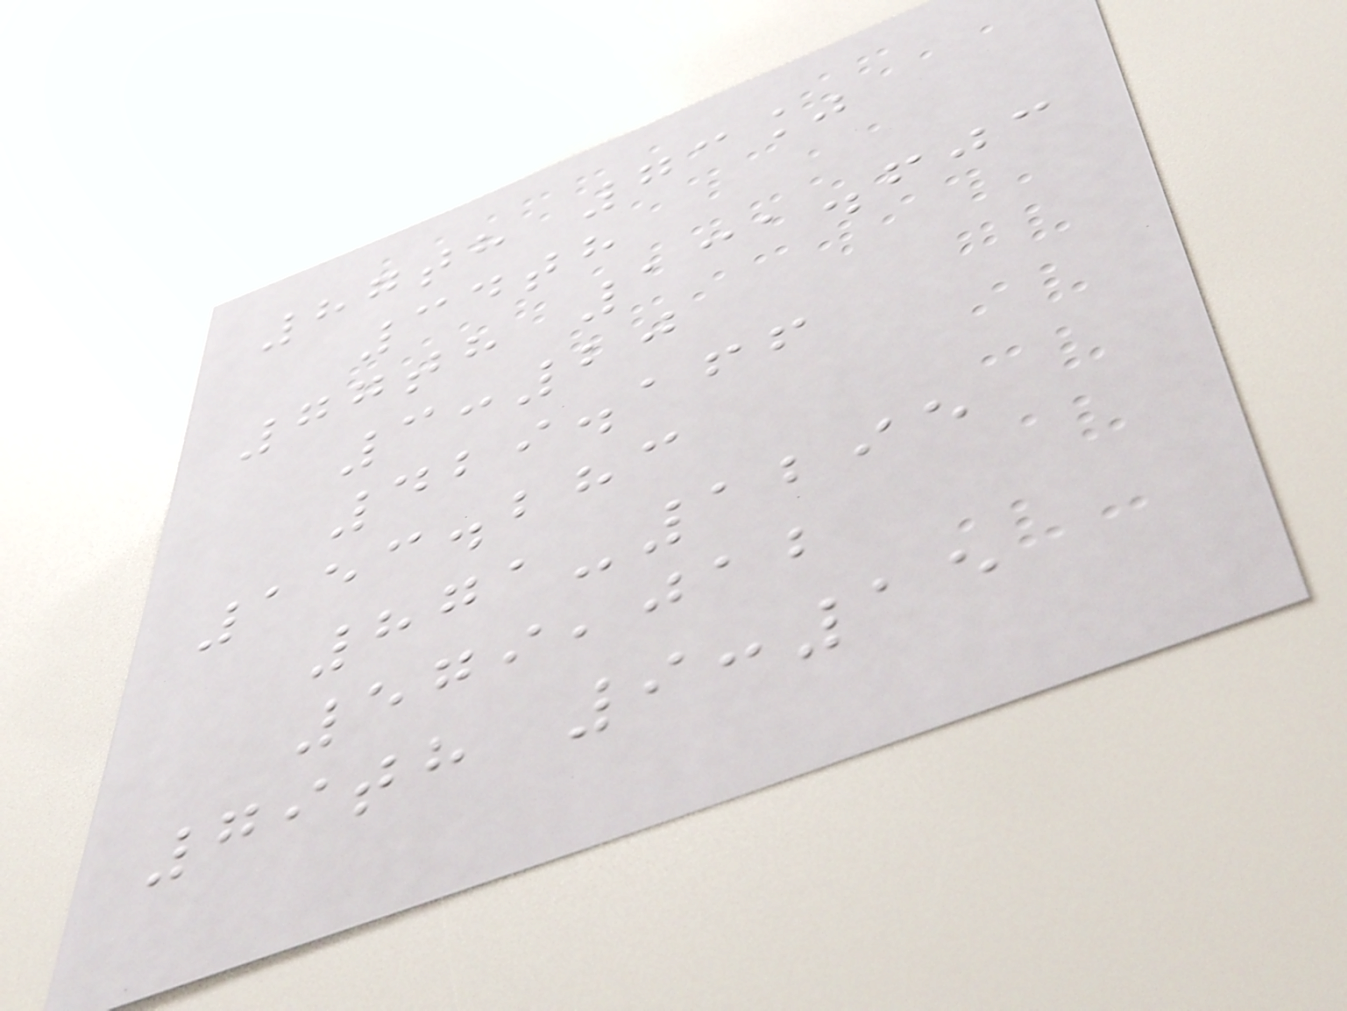87th 73%
34th
77th 131.603
3:20
429.166
153.283
871-1295
579,012
79th 9:15
